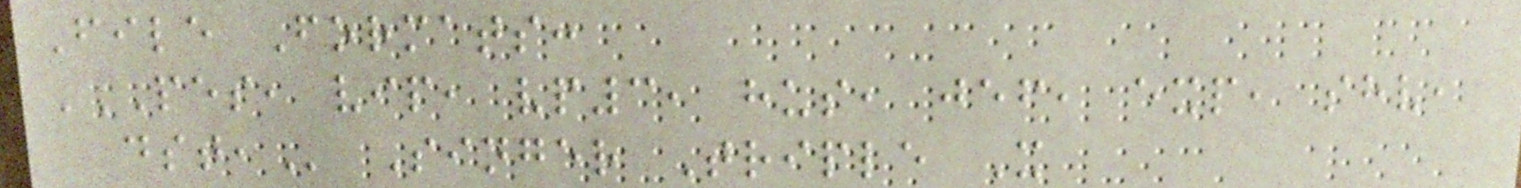File Formats:
PES, VIP, VP3, HUS, JEF, EXP, SHV,
DST, Singer Triple X
